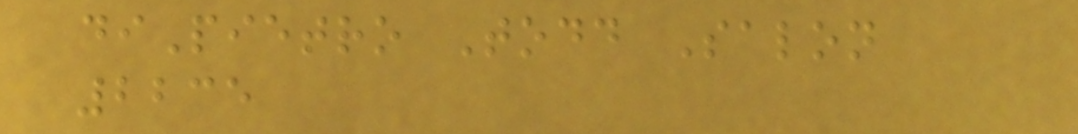diPietro Todd Salon
2235
